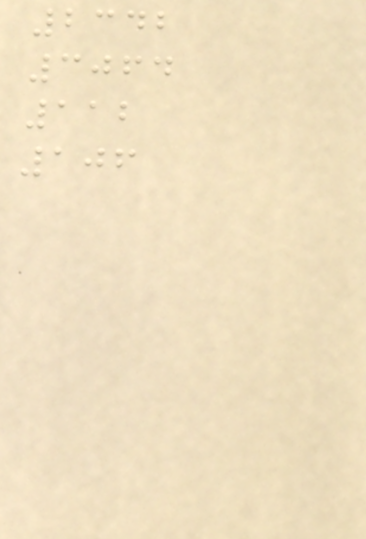2342
3064
112
106
